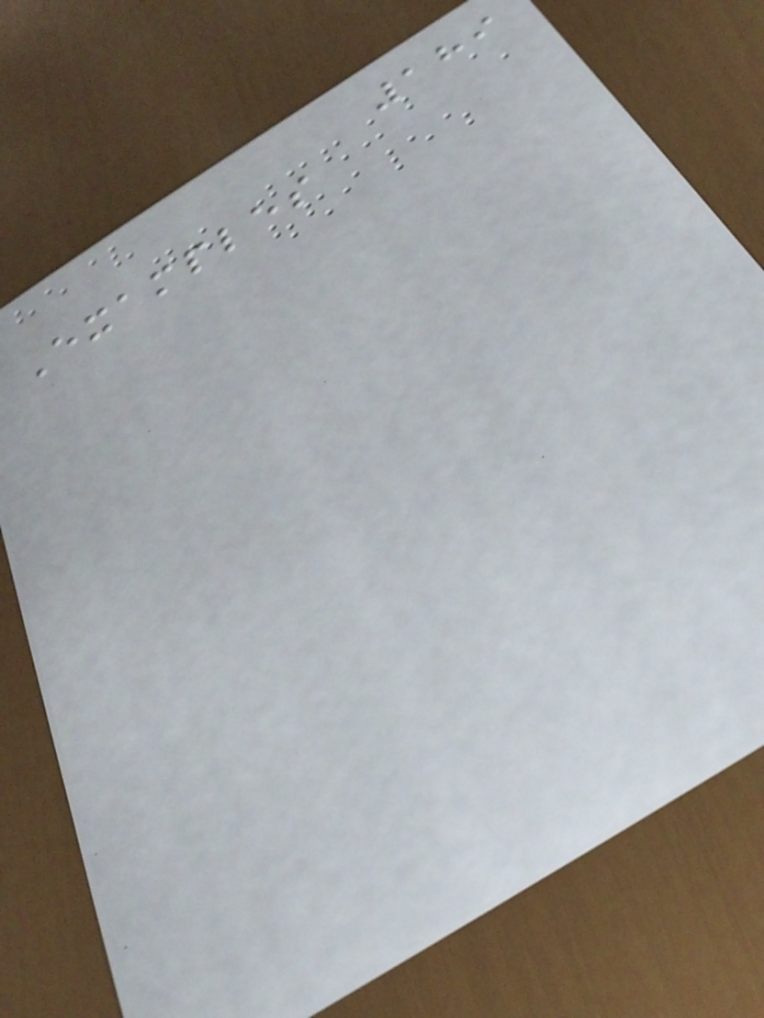189
Examples
